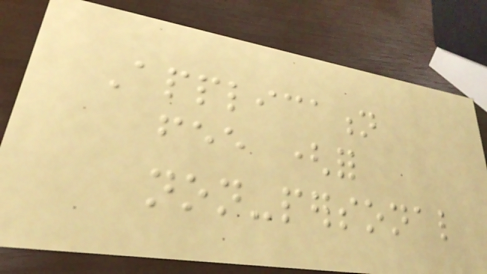Application
fee (for
non-personal
